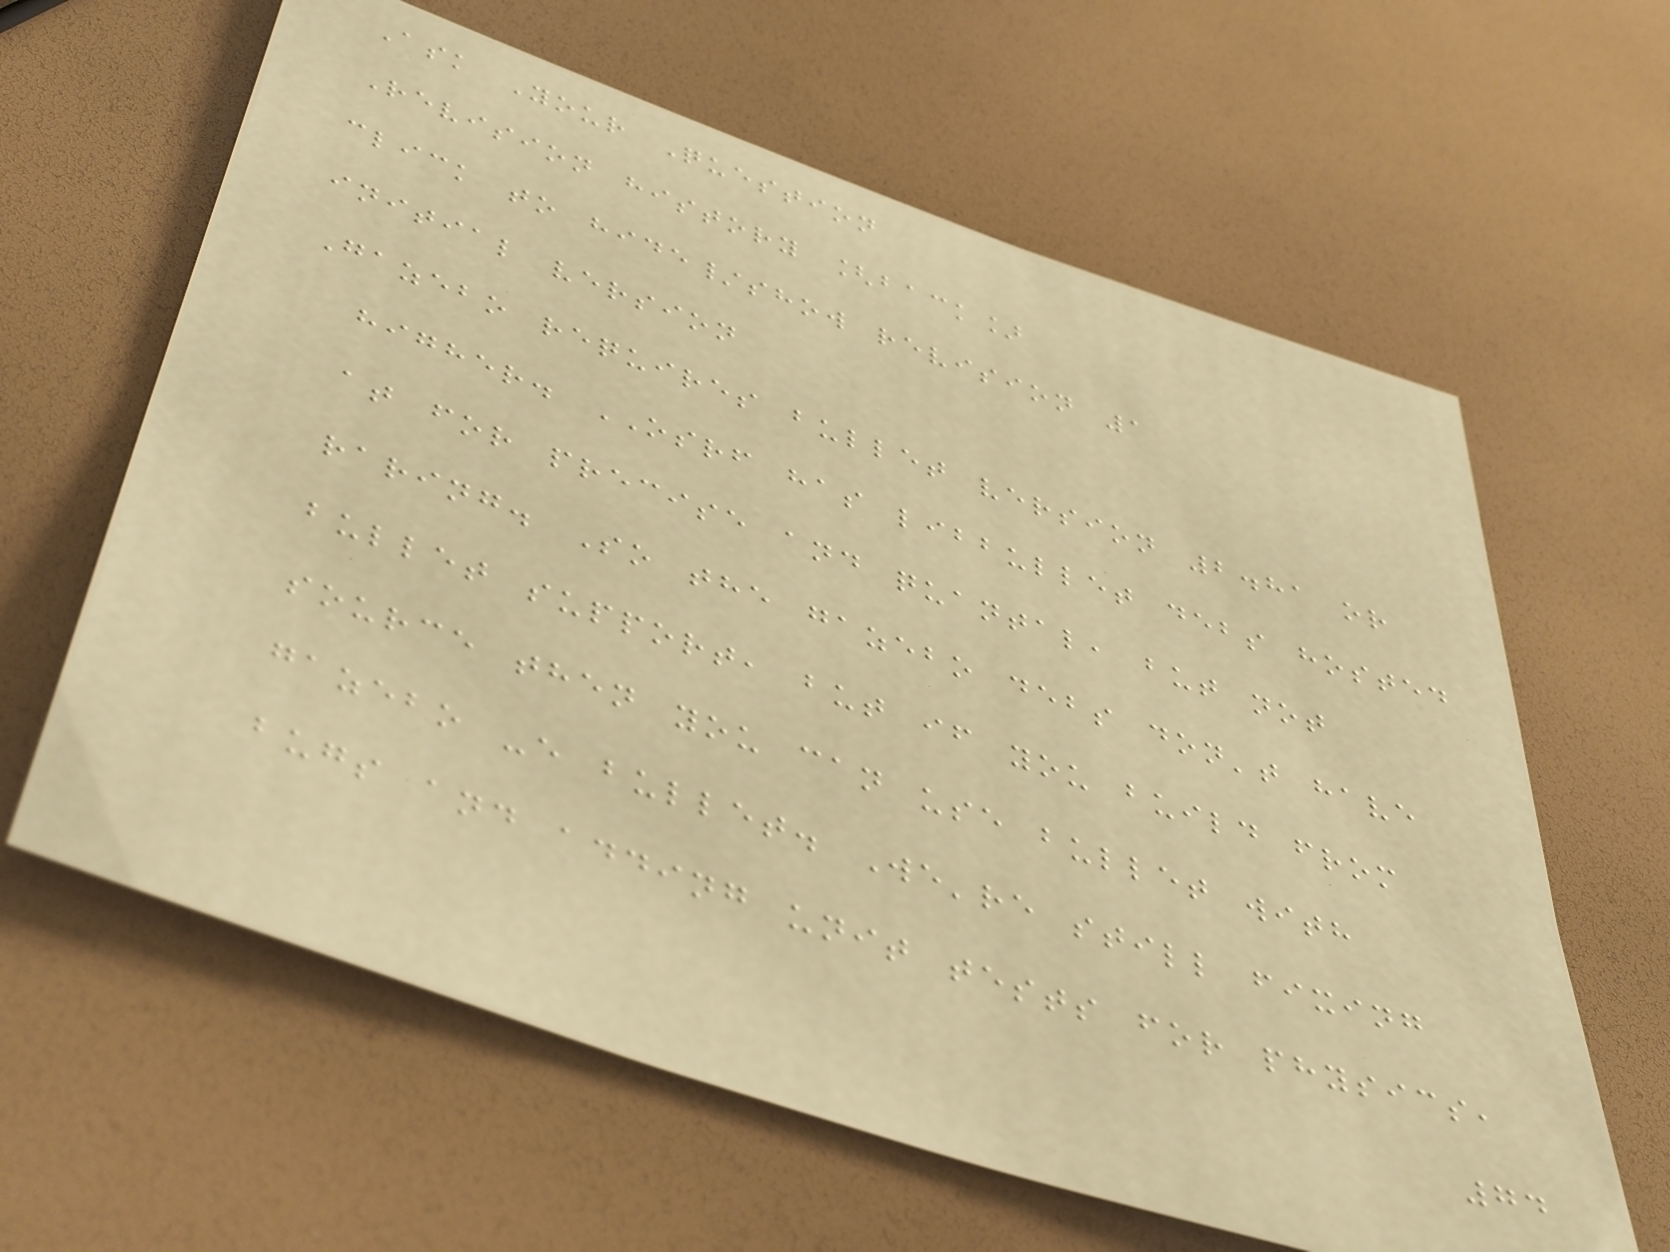Ask Your Question
Revision history [back]
click to hide/show revision 1
initial version
Gazebo requires bullet version 2.81 or
higher. OSRF has libbullet debs hosted
at for precise and quantal, but not
raring. So the gazebo debs don't have
bullet support, but if you build from
source then you can use bullet with
gazebo -e bullet. We're still fixing
bugs and adding unit tests for physics,
74
